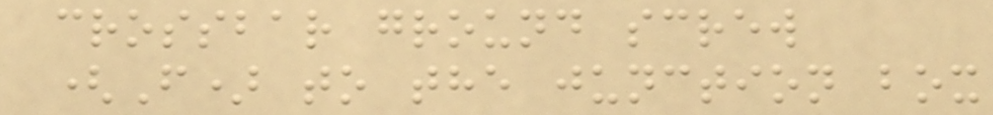crossbar ground screw
(F) to the junction box
